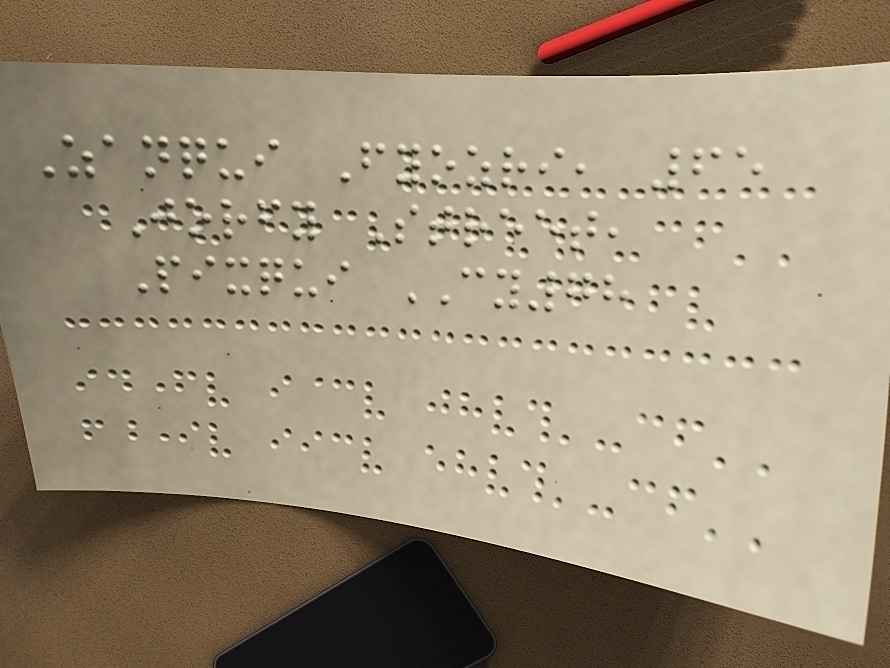Zanqui Fyozri, 65
Jorfy Street,
Pixqui CY78
